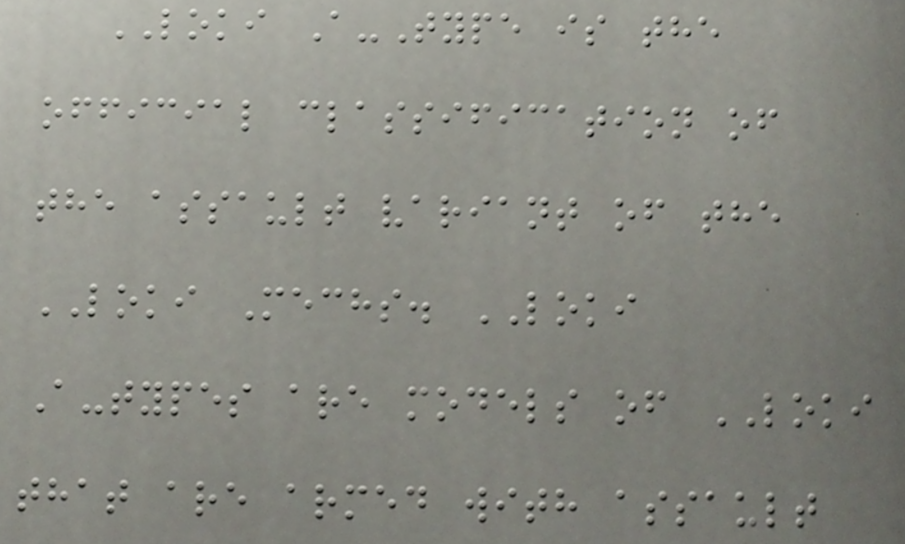LOKI A-Type is the
official classification of
the assault variant of the
LOKI Mechs. LOKI
A-types are models of LOKI
that are armed with assault
